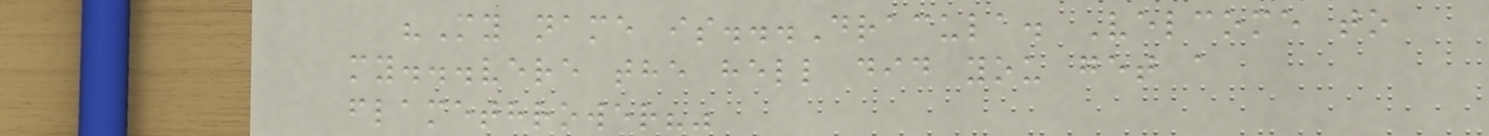"My name is...Dracula. Velcome to
my...vere the hell did you get a
flamethrower?"
